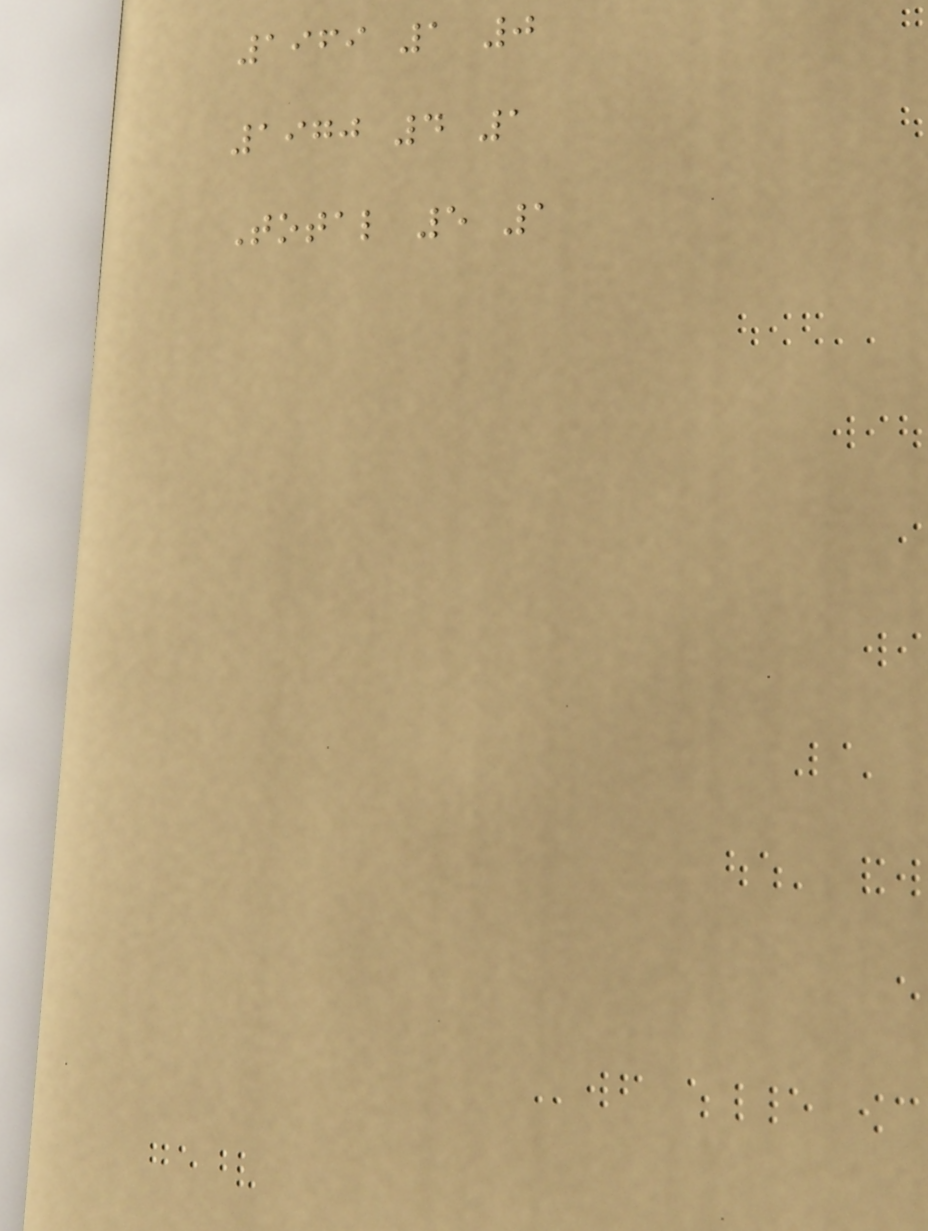1969 1 0
1970 4 1
Total 5 1
